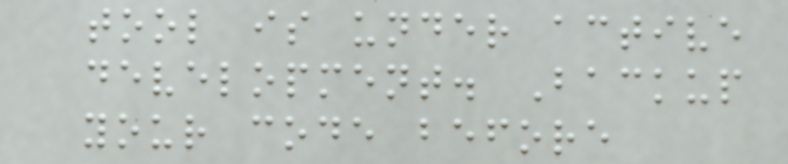tool is under active
development. Backup
your code before
